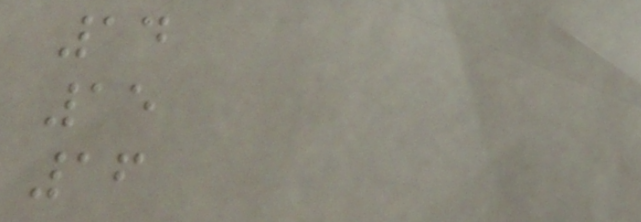14
15
16
